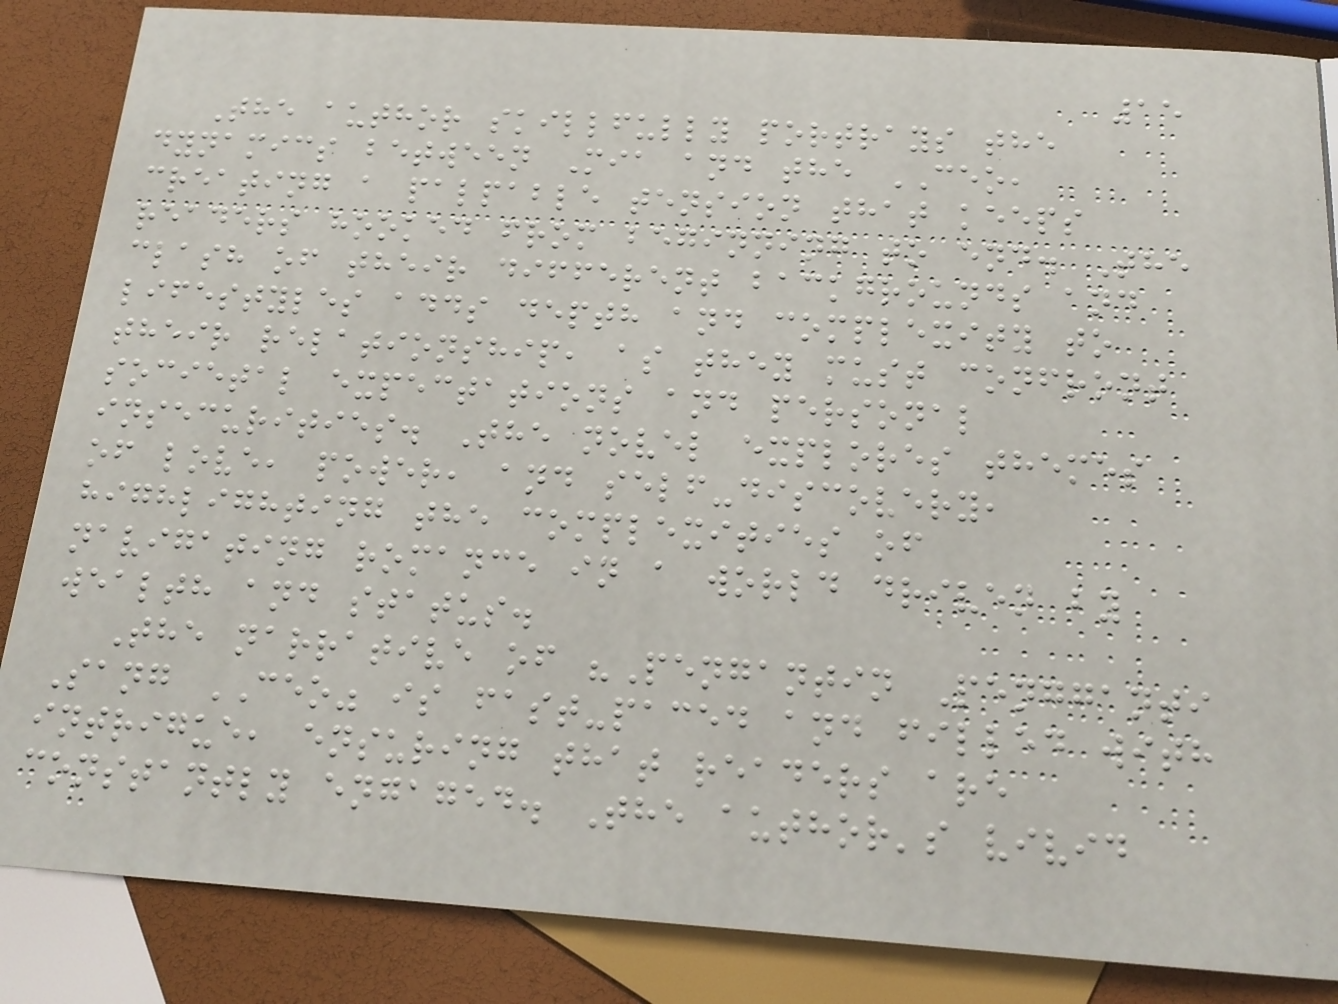15
The author skillfully portrays the
dynamics between Mia and the CEO,
creating a palpable tension that keeps
readers hooked from beginning to end. The
clash of their different backgrounds and
lifestyles adds depth and complexity to
their relationship, as they must confront
societal expectations and personal
insecurities. The novel explores themes
of love, power, and self-discovery,
highlighting the complexities of
navigating romance in a world driven by
wealth and status.
The narrative of "Pengantin Pengganti
Sang CEO" is fast-paced and filled with
intrigue, ensuring that readers are
constantly engaged. The author's vivid
